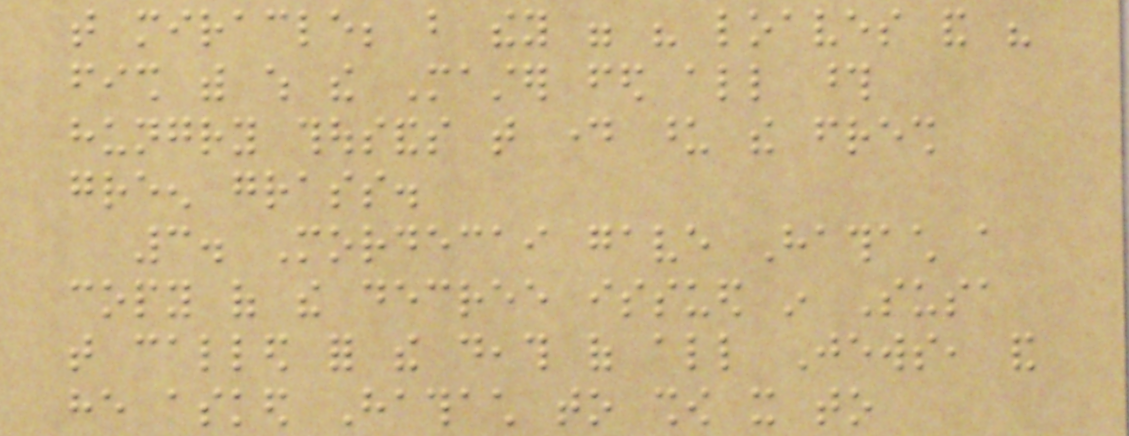that miracle; but they were his loaves and his
fish with which the Master fed all those
hungry thousands that day upon the fresh
green grass.
3. Mordecai gave Hathach a
copy of the decree issued in Susa
that called for the death of all Jews, and
he asked Hathach to show it to
